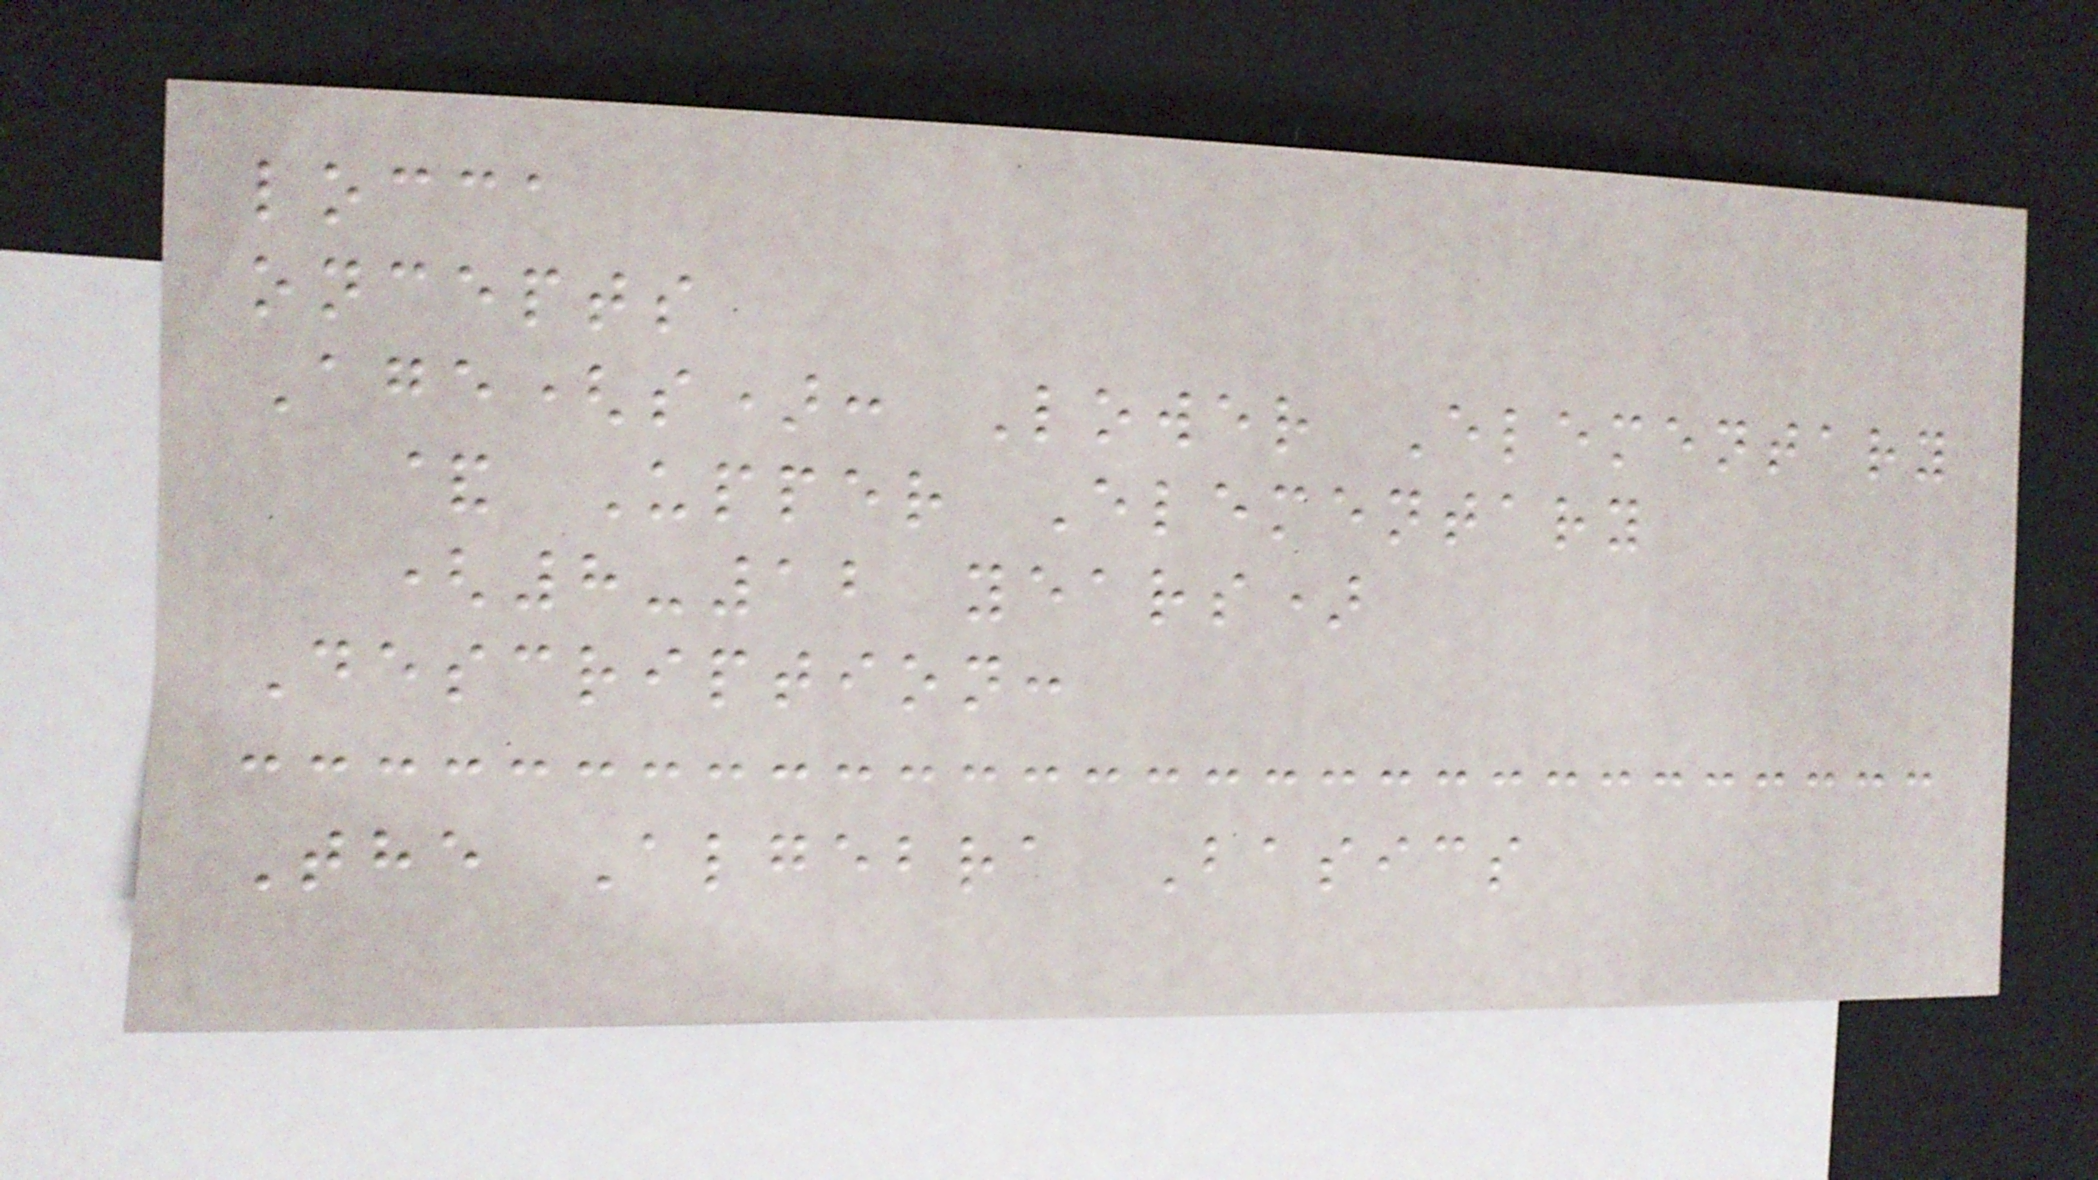locca
oncepts
Age(s): Lower Elementary
& Upper Elementary
(8-12 years)
Description:
The Algebra Basics
